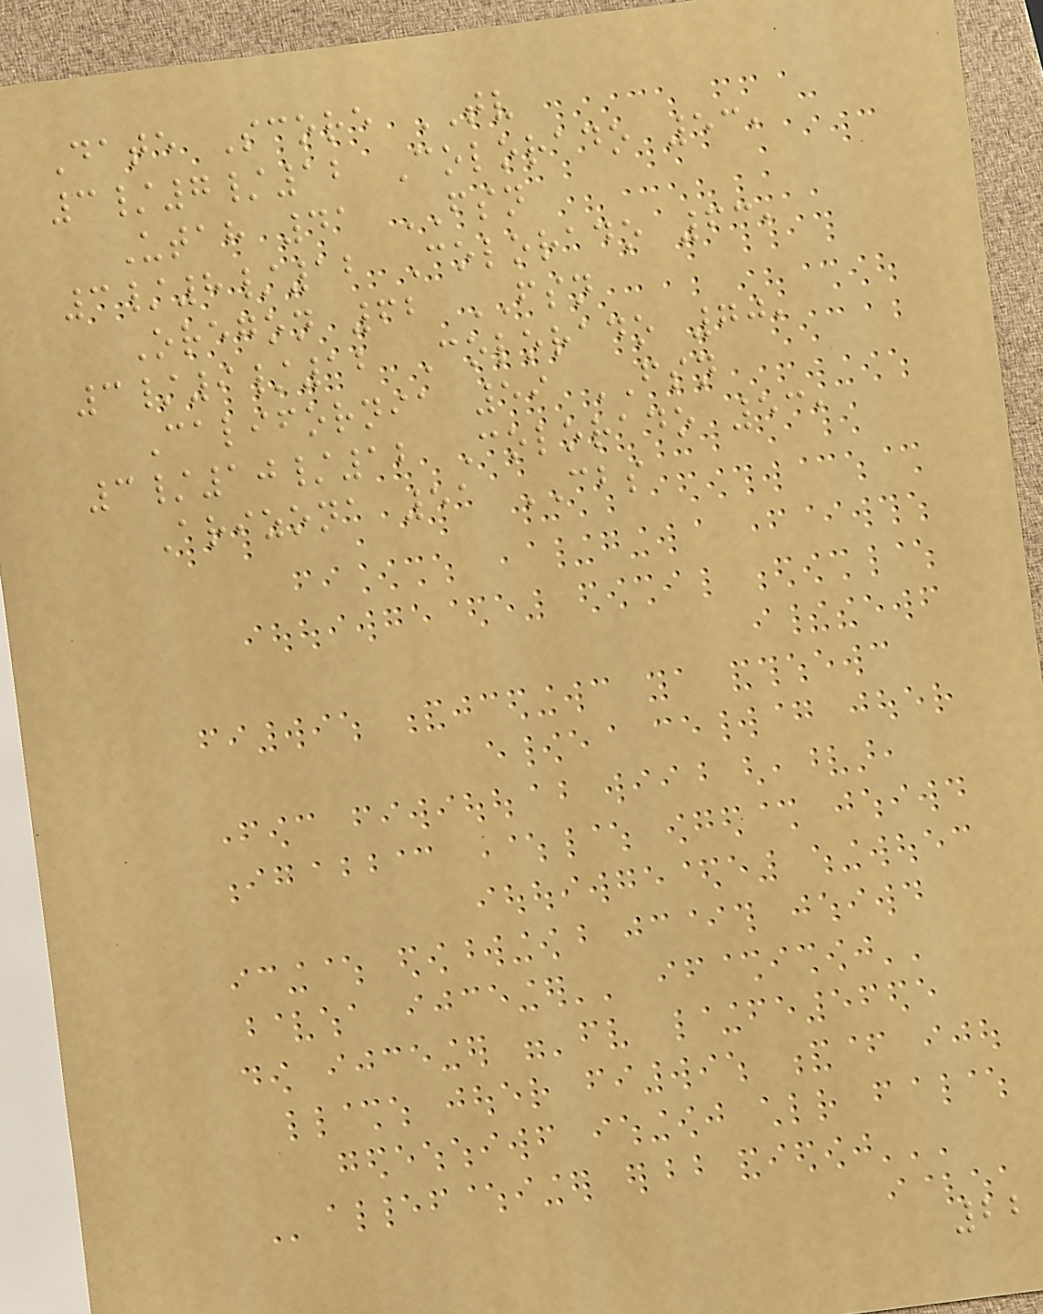Date Score TV
3/7/12 Colorado 53,
Utah 41 FSN
3/8/12 Colorado 63,
Oregon 62 FSN
3/9/12 Colorado 70,
California 59 FSN
3/10/12 Colorado 53,
Arizona 51 CBS
22
